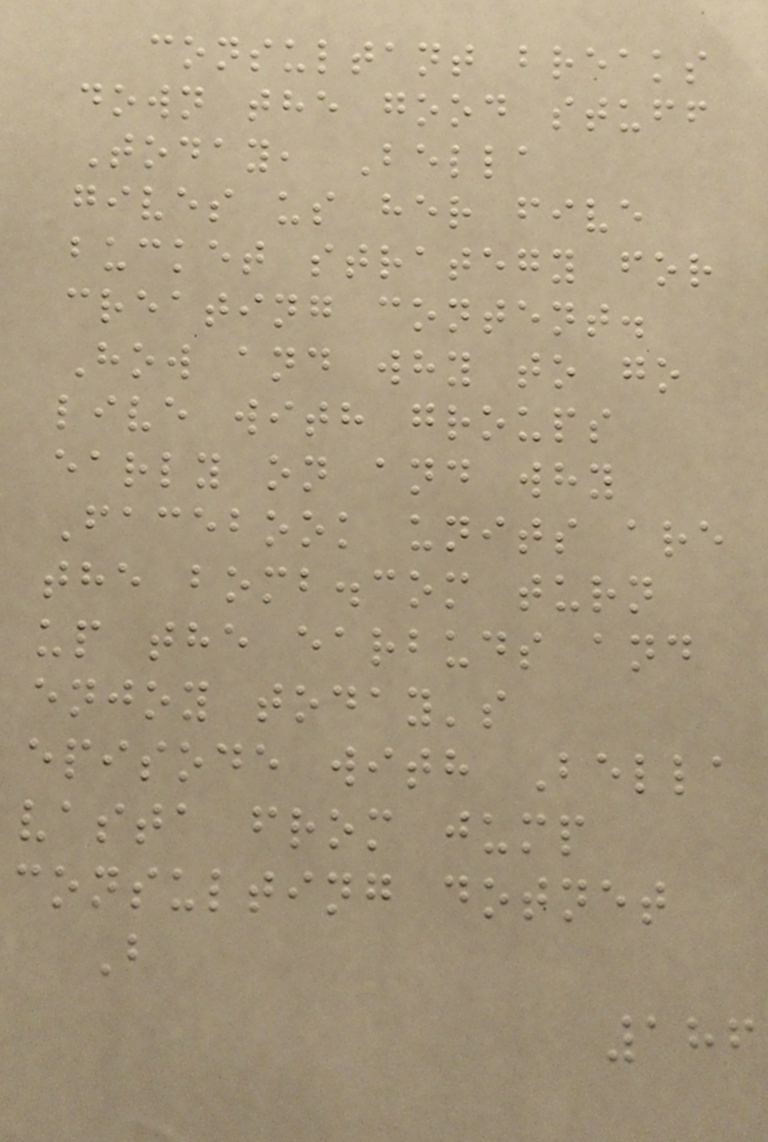consultant breaks
down the good stuff
Today, Bella
gives us her five
bucket strategy for
creating content.
How and why to go
live with groups
early on and why
Facebook units are
the bomb.com turn
up the earbuds and
enjoy today's
episode with Bella
vasta from jump
consulting dotnet
B
186
